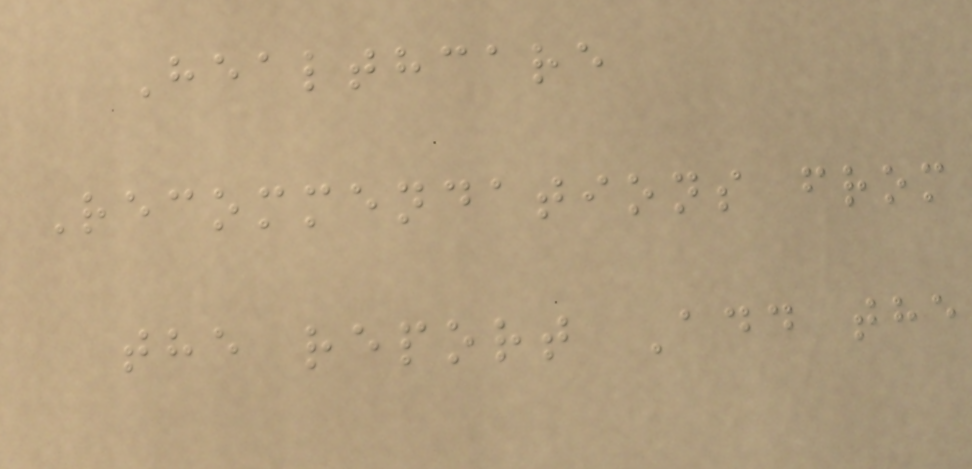Healthcare
Recommendations from
the report Add the
